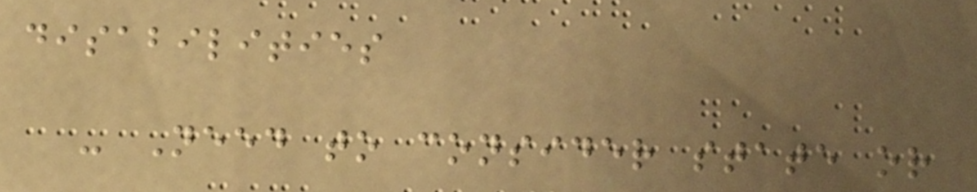disabilities
- Need to consider state or
